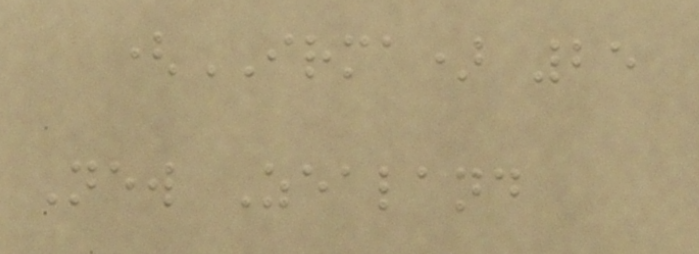(IRMA) 25
New Zealand
